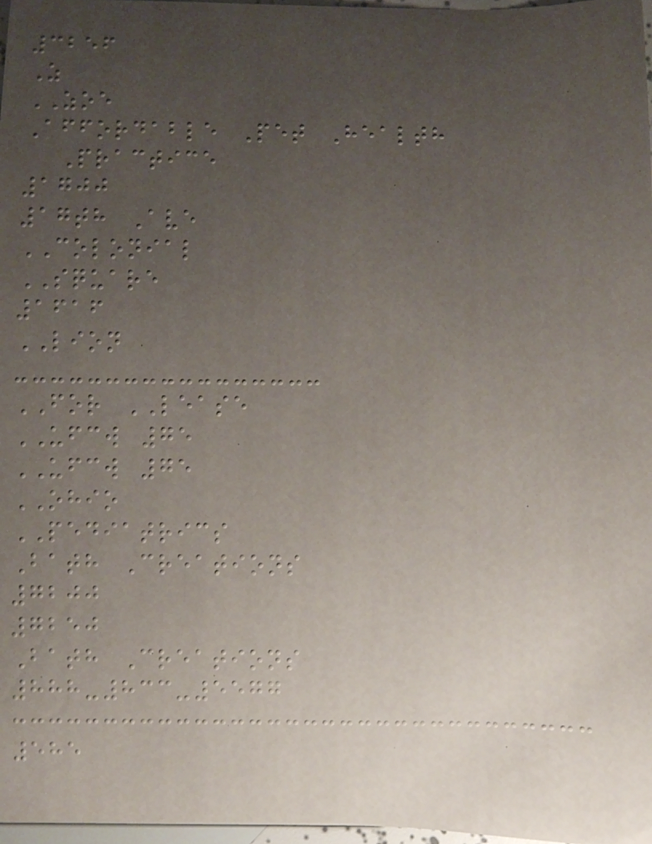3256
Z
ZOE
Affordable Pet Health
Practice
1700
17th Ave
COLONIAL
SQUARE
1616
LION
FOR LEASE
UFCW 75
UFCW 75
OHIO
PEDIATRICS
Bath Creations
7200
7250
Bath Creations
888-833-5577
585
